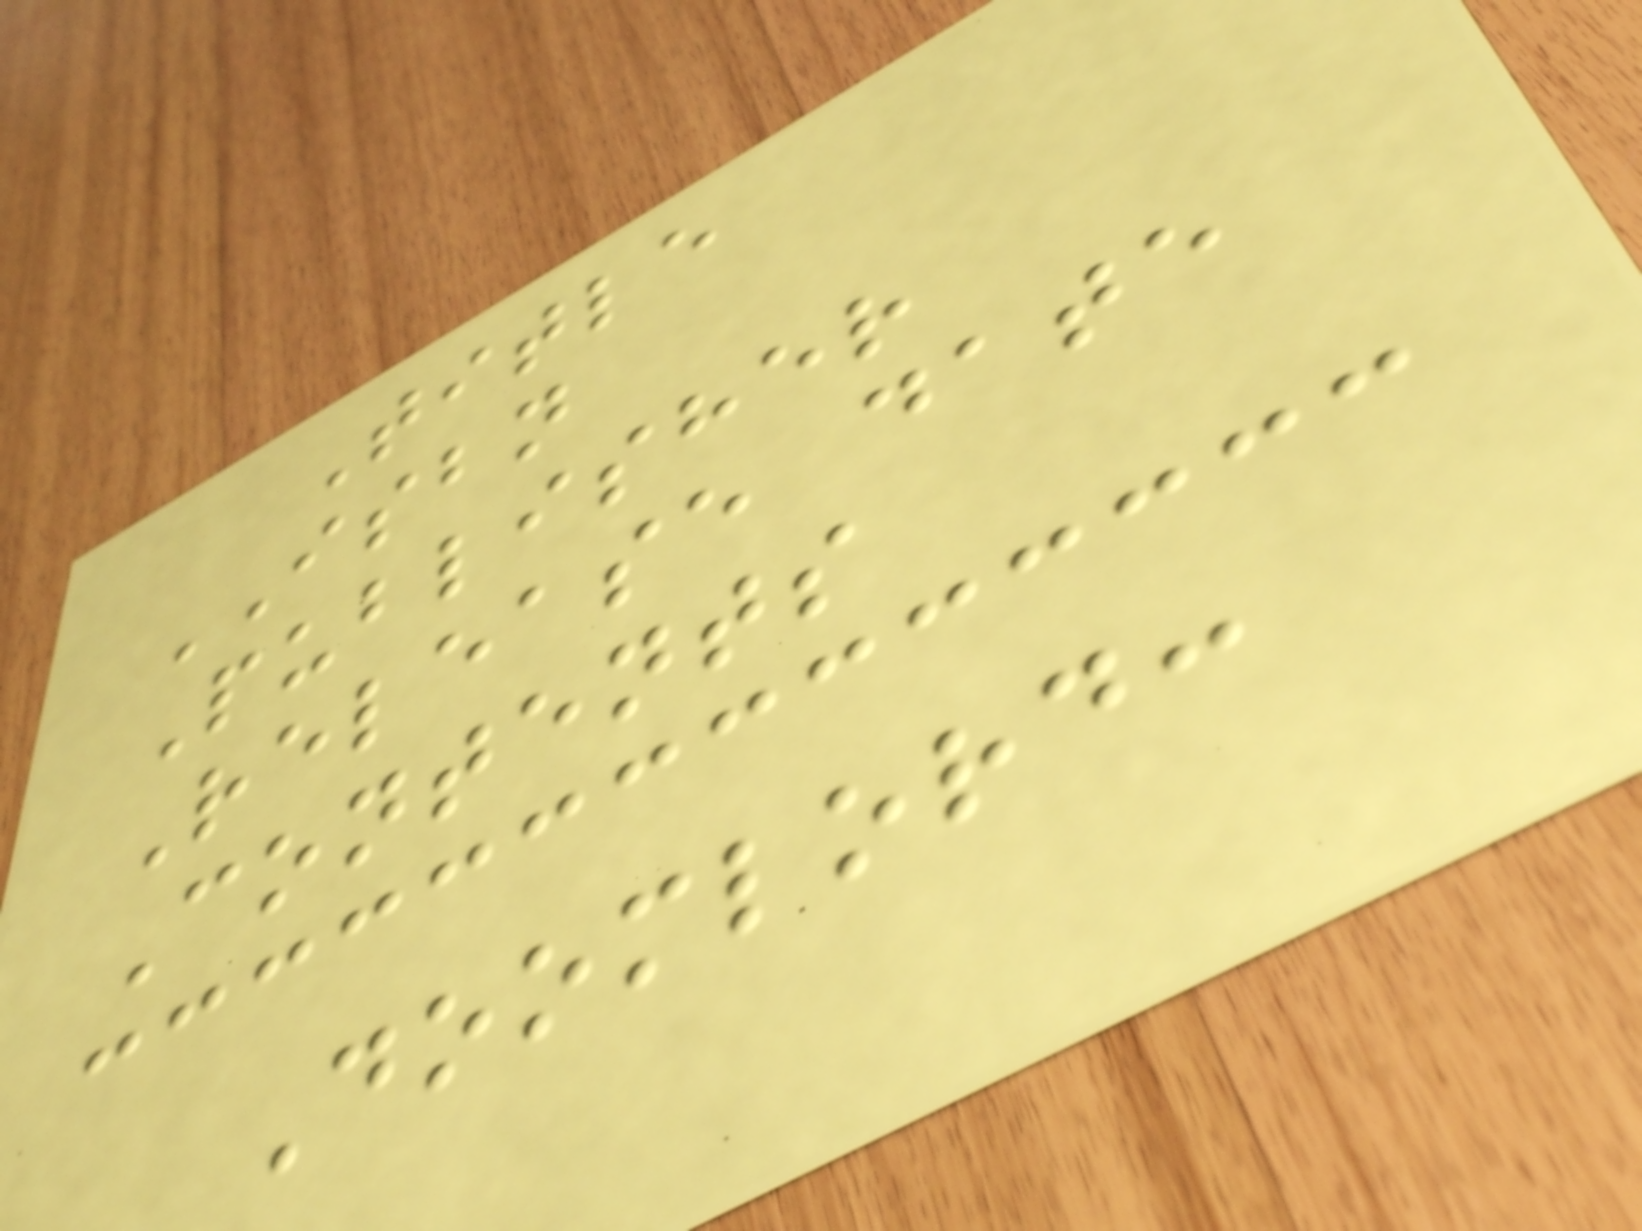Title
ISBN
Publisher
Release date
Contents
Doomlord:
